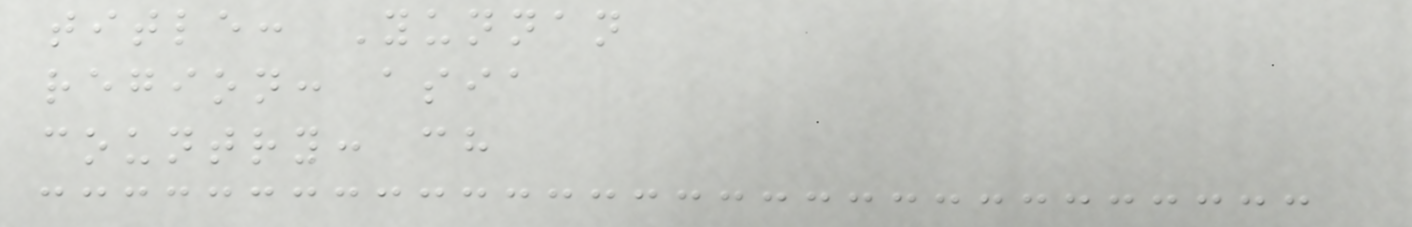title: Yunnan
region: asia
country: ch
